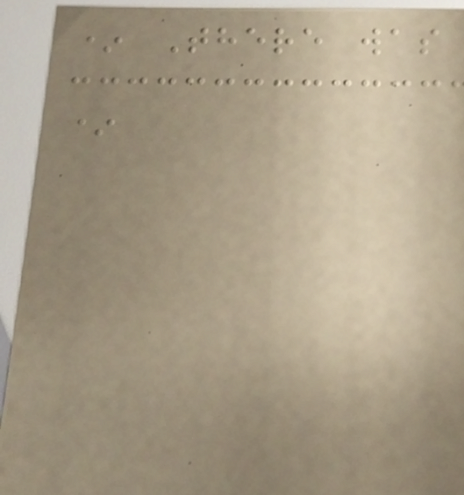* There was
*
